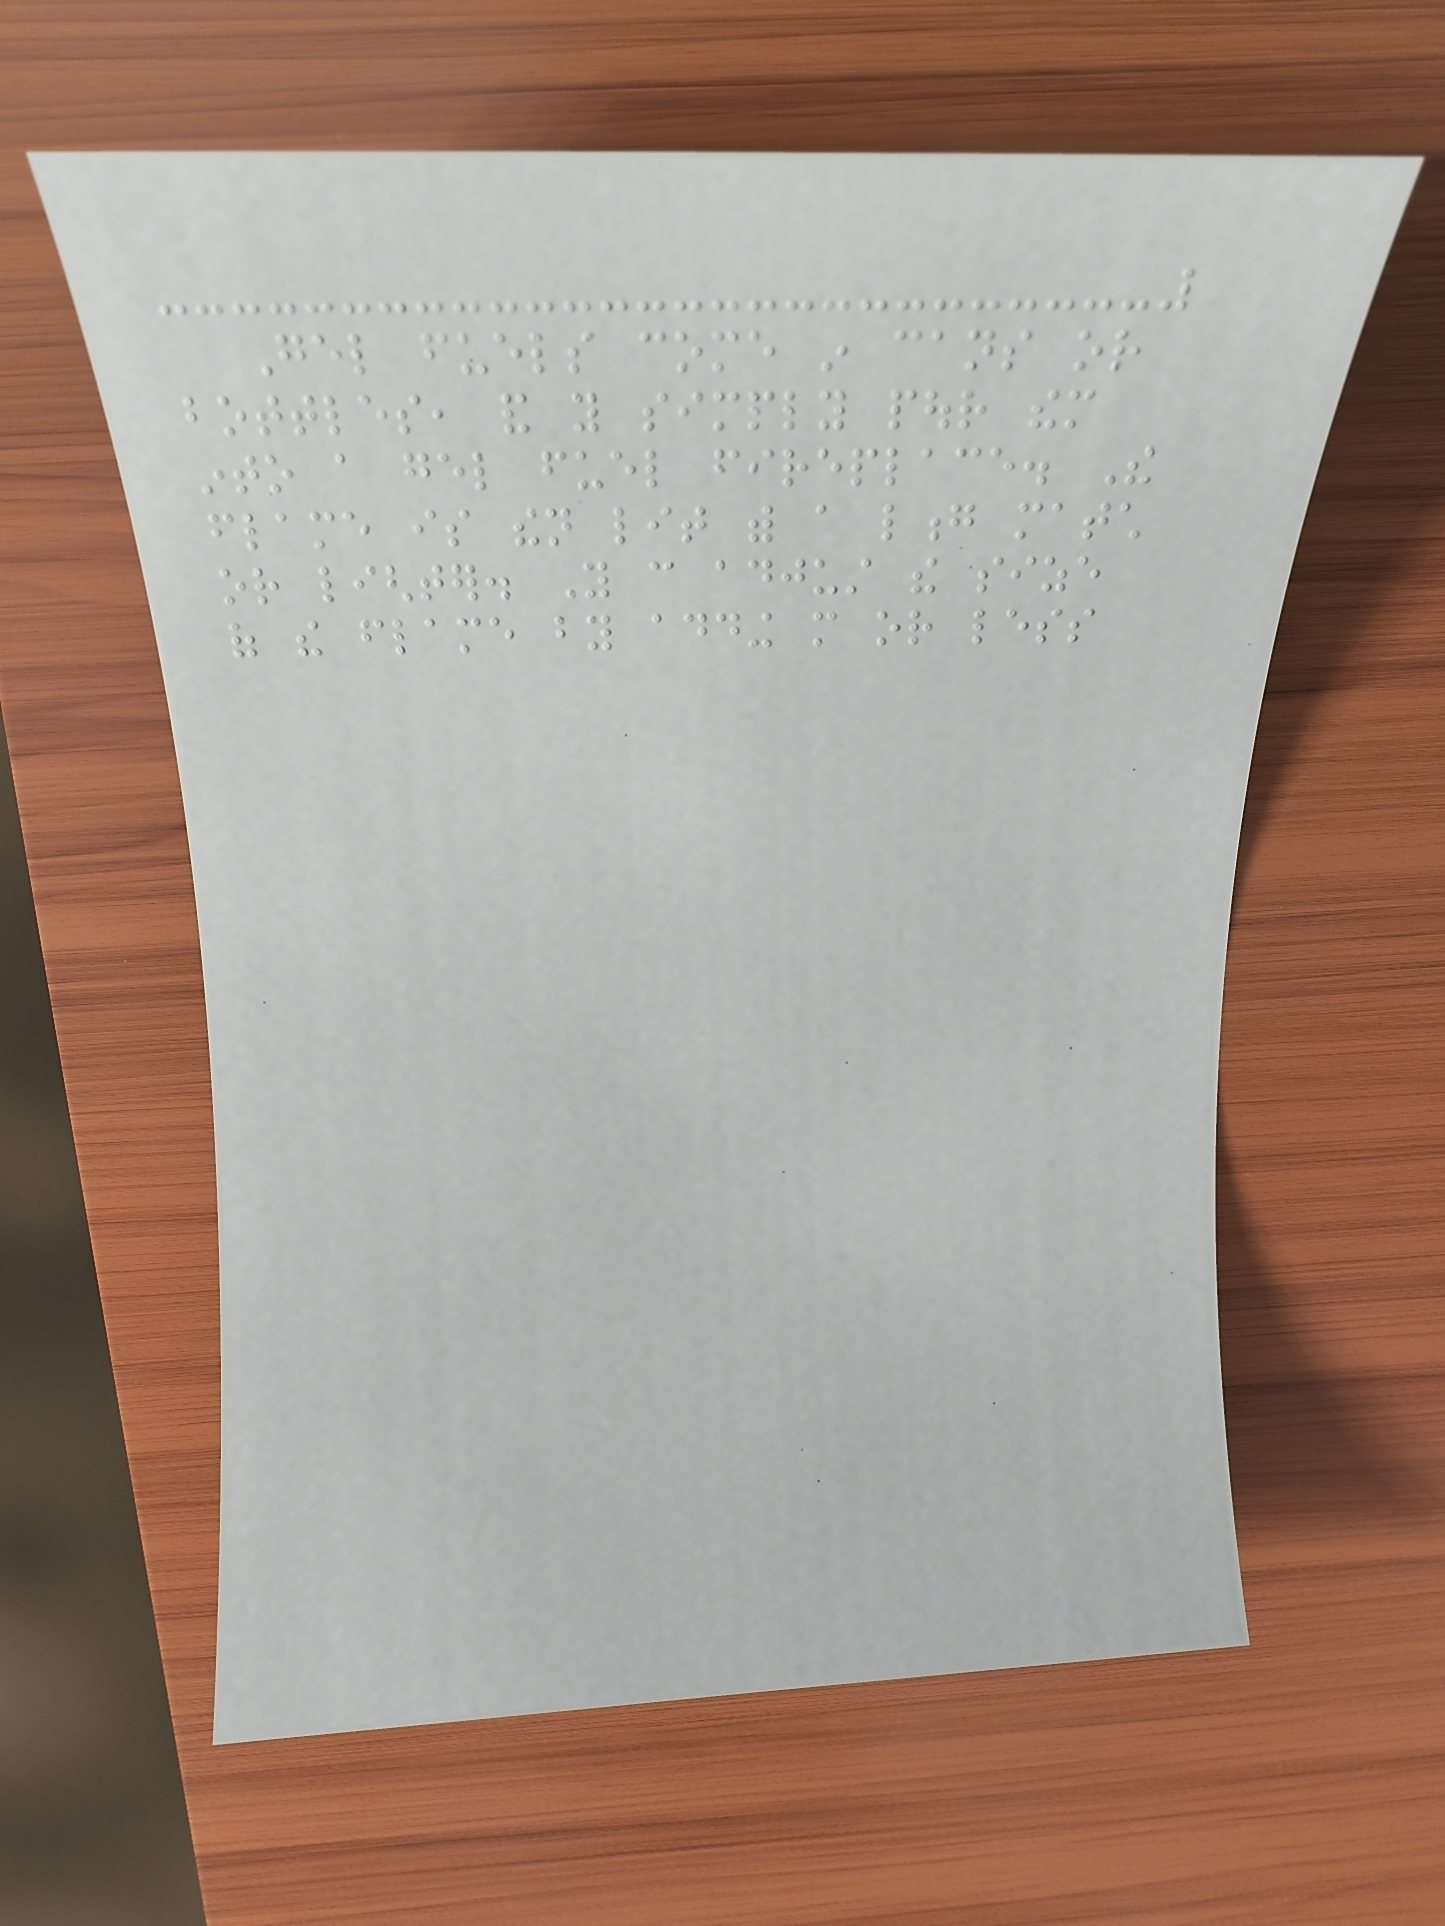Gel fuels come in cans or
bottles, and you simply pour them
into a gel fuel fireplace. The
flame is then lit with a long match
or lighter. You can adjust the size
of the flame by adding more or less
